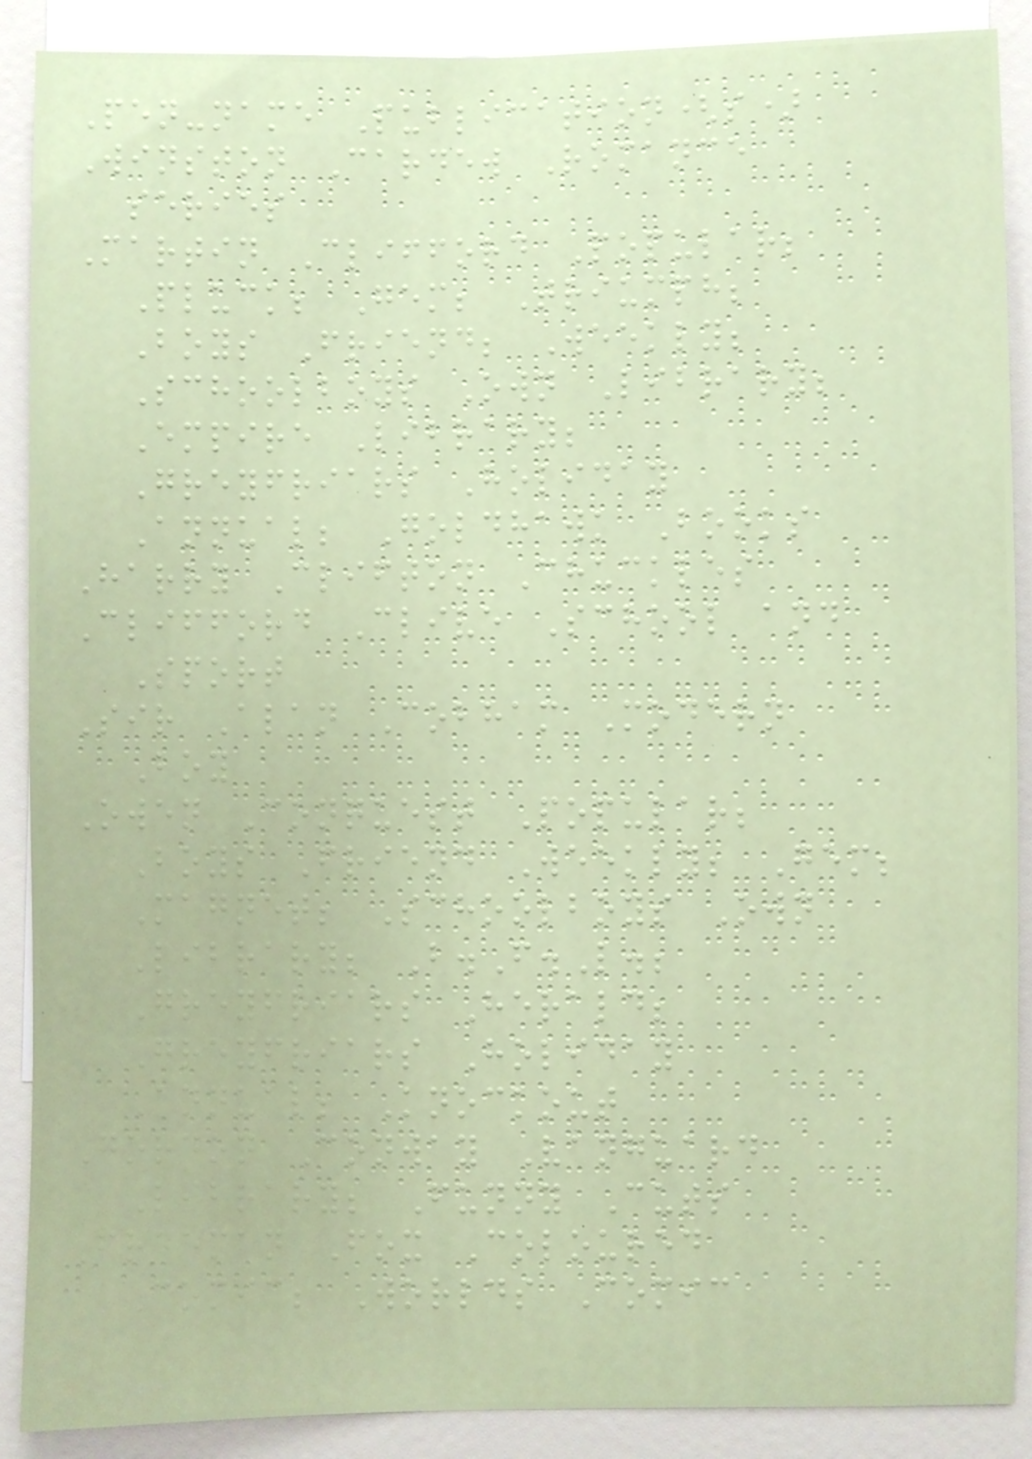Pen-name Publication(s)
Winston Cardew Romance
series
Martin Clifford Popular;
Pluck; Gem; Triumph;
Boys Friend; Weekly;
Schoolboys Own Library;
Empire Library;
Greyfriars Holiday
Annual; Goldhawk Books
Harry Clifton Chuckles
Clifford Clive School and
Sport
Sir Alan Cobham Modern
Boy
Owen Conquest Popular;
Boys Friend Weekly; Gem;
Magnet; Schoolboys Own
Library; B.F.L.;
Greyfriars Herald;
Greyfriars Holiday
Annual; Knockout
Gordon Conway Vanguard
Library; Funny Cuts
Freeman Fox Coloured
Comic; Worlds Comic
